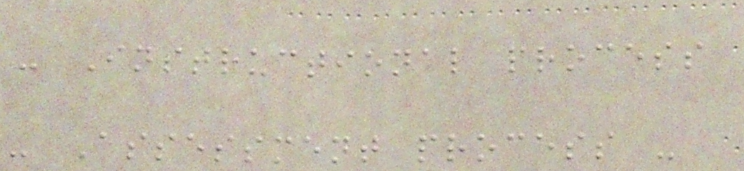- Instructional process
- Assessment process -
